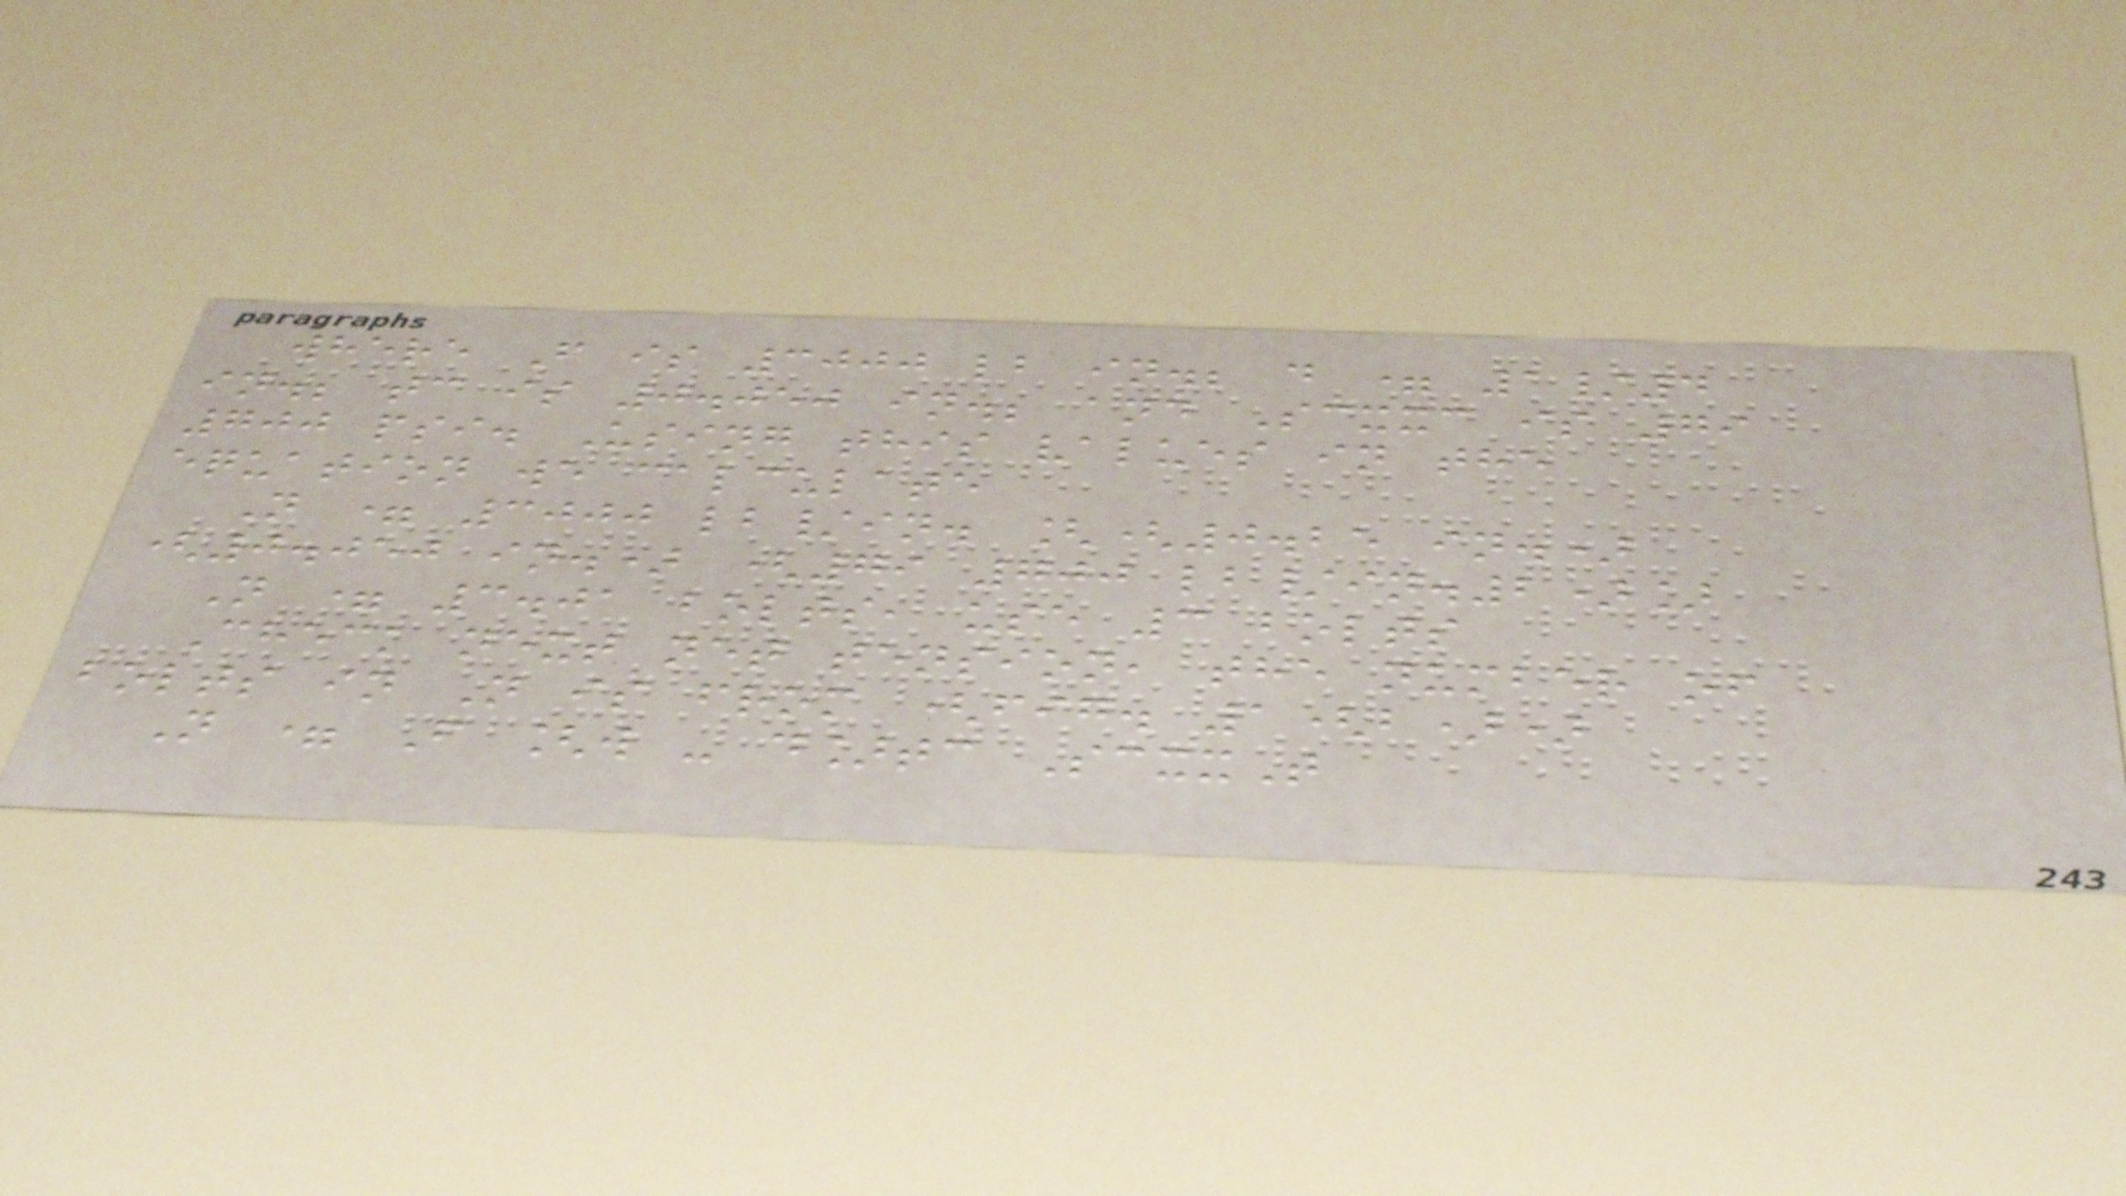where F is 3000 lb in.; d = 1/4
in.; tc is 0.050 in.; and Scxxc is 79
700 psi. Using this values in the
equation we calculate
N = 3000 lb/in. [(0.25 in.)
(0.050 in.) (79 700 lb/in.2)]
N = 3.01 bolts, use 3 bolts
Check next net tension, the number of
bolts in N is from (fig. 1(b))
N = F [w - d]tc ScxxT
